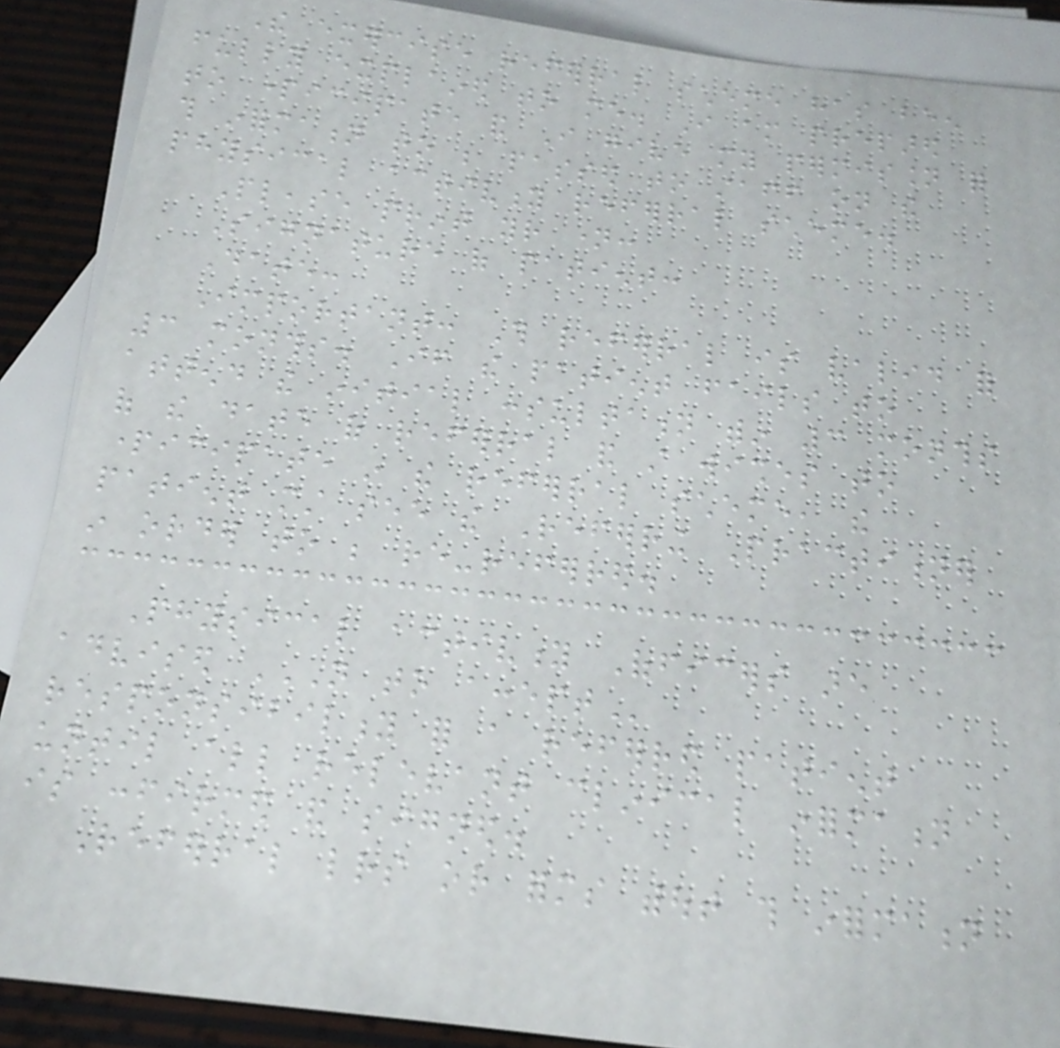The exercise referral scheme has been
fully explained to me. I am prepared
to participate and I give my permission for
this information to be passed to staff on the
physical activity referral scheme.
Please print your name:
Signature of patient:
Date:
Important: This referral is valid for
3 months. If the patient fails to
attend the initial consultation within 3 months
of the date of referral and still wishes to
participate in the referral scheme, the
patient must see the Referring Practitioner
in order to be re-referred.
Physical activity Officers are
advised NOT TO ACCEPT
responsibility for a referred patient
until all relevant clinical information
is confirmed and signed.
Referral letters or forms without this information
